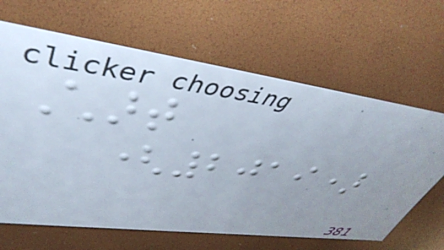Chart
(2019)
